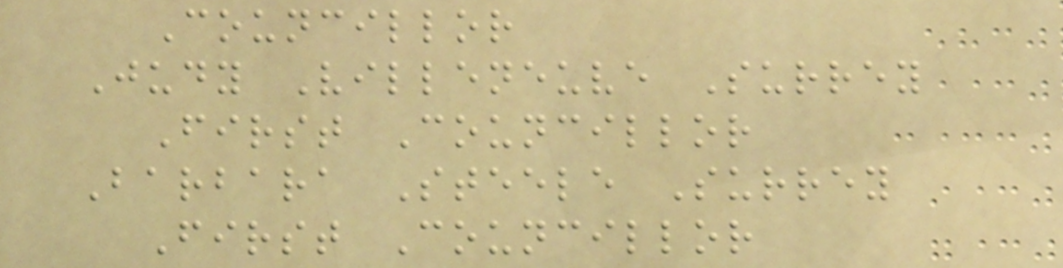Councillor
Judy Villeneuve Surrey
First Councillor
Barbara Steele Surrey
First Councillor
